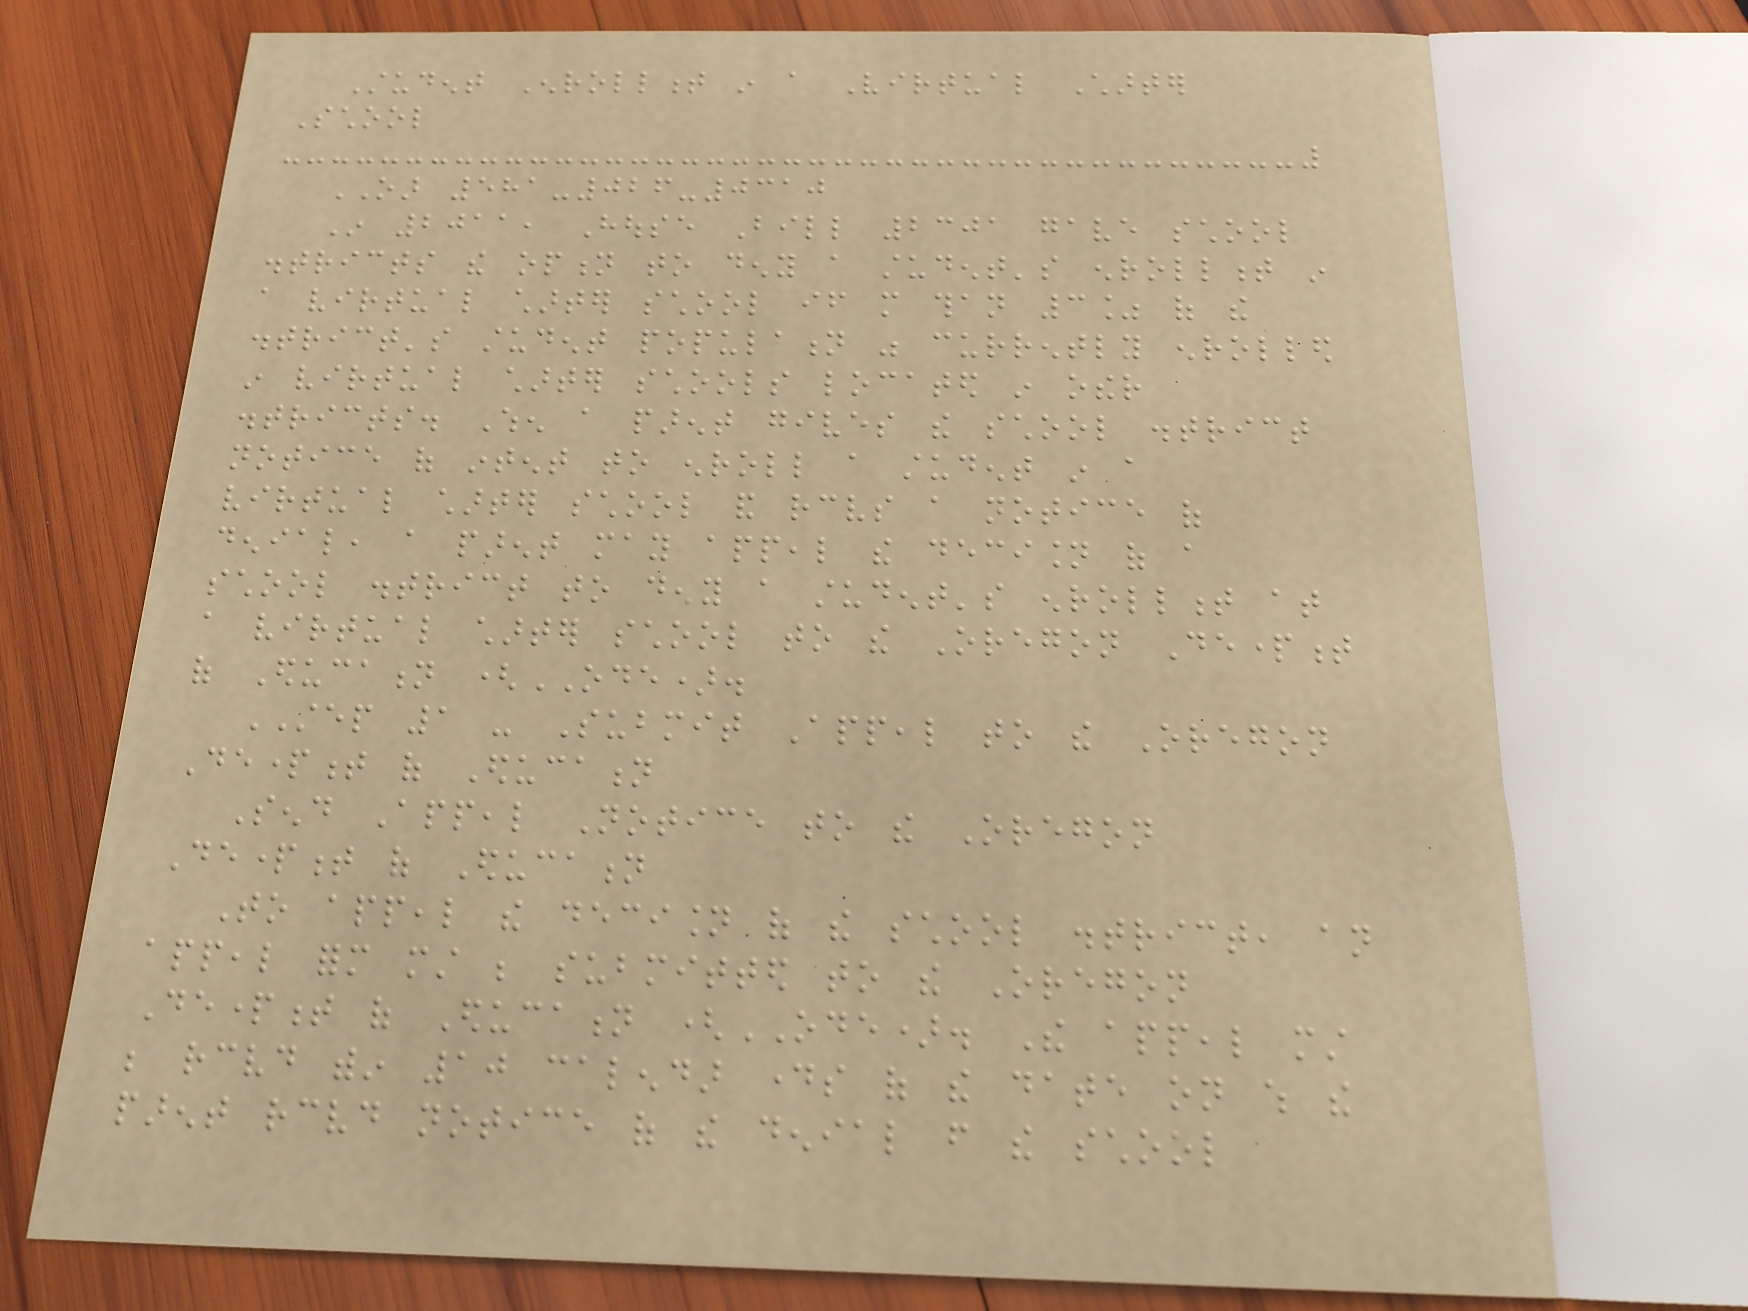Student Enrollment in a Virtual Charter
School
OAR 581-026-0310
In 2011, House Bill 2301 gave school
districts the option to deny a student's enrollment in
a virtual charter school if more than 3% of the
district's student population was currently enrolled
in virtual charter schools located in other
districts. When a parent gives the school district
notice of intent to enroll a student in a
virtual charter school and receives a notice of
denial, a parent may appeal the decision of a
school district to deny a student's enrollment at
a virtual charter school to the Oregon Department
of Education (ODE).
STEP 1 - Submit Appeal to the Oregon
Department of Education
Send Appeal Notice to the Oregon
Department of Education
To appeal the decision of the school district, an
appeal form must be submitted to the Oregon
Department of Education (ODE). The appeal must
be received within 10 calendar days of the date on which the
parent received notice of the denial from the school
